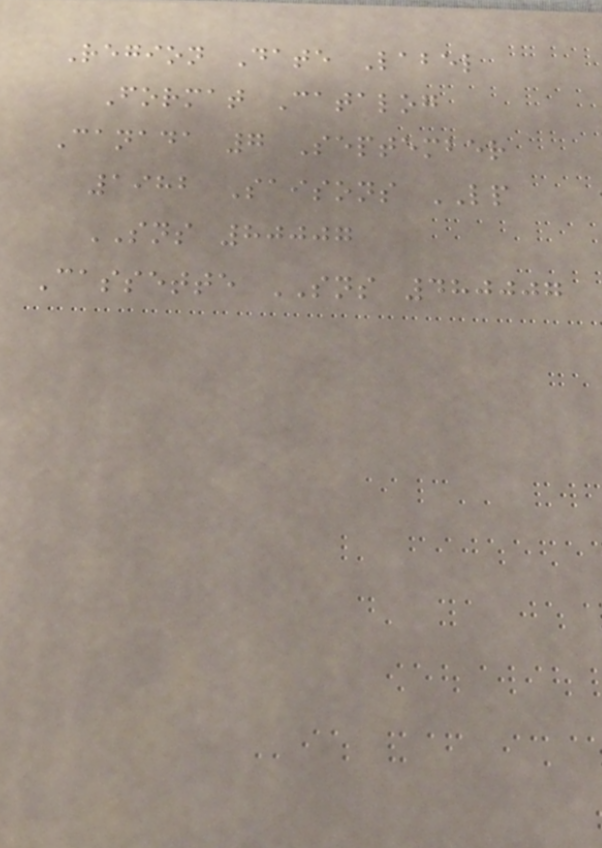Region Date Label
Format Catalog
Canada 7 September
1982 Saisons LP
SNS 80007
Cassette SNS 480007
